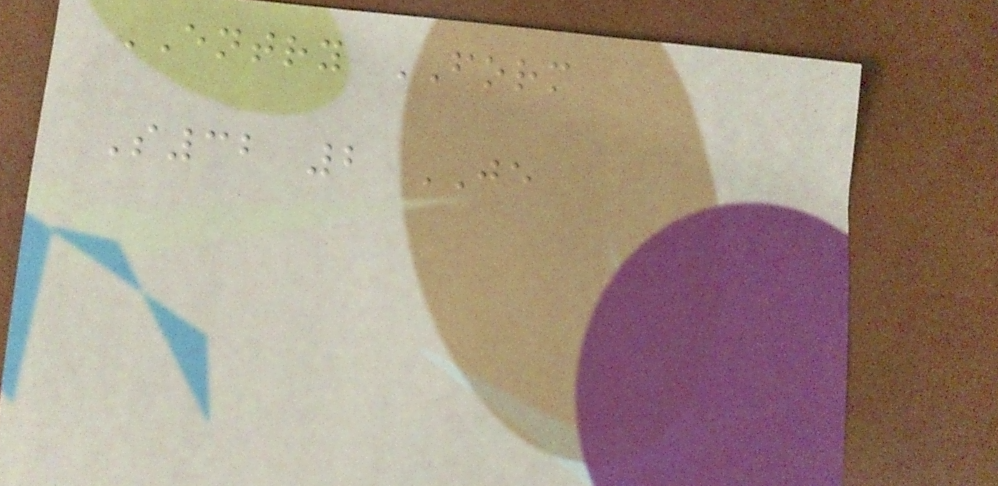ENTRY FORM
S32 2 JE
